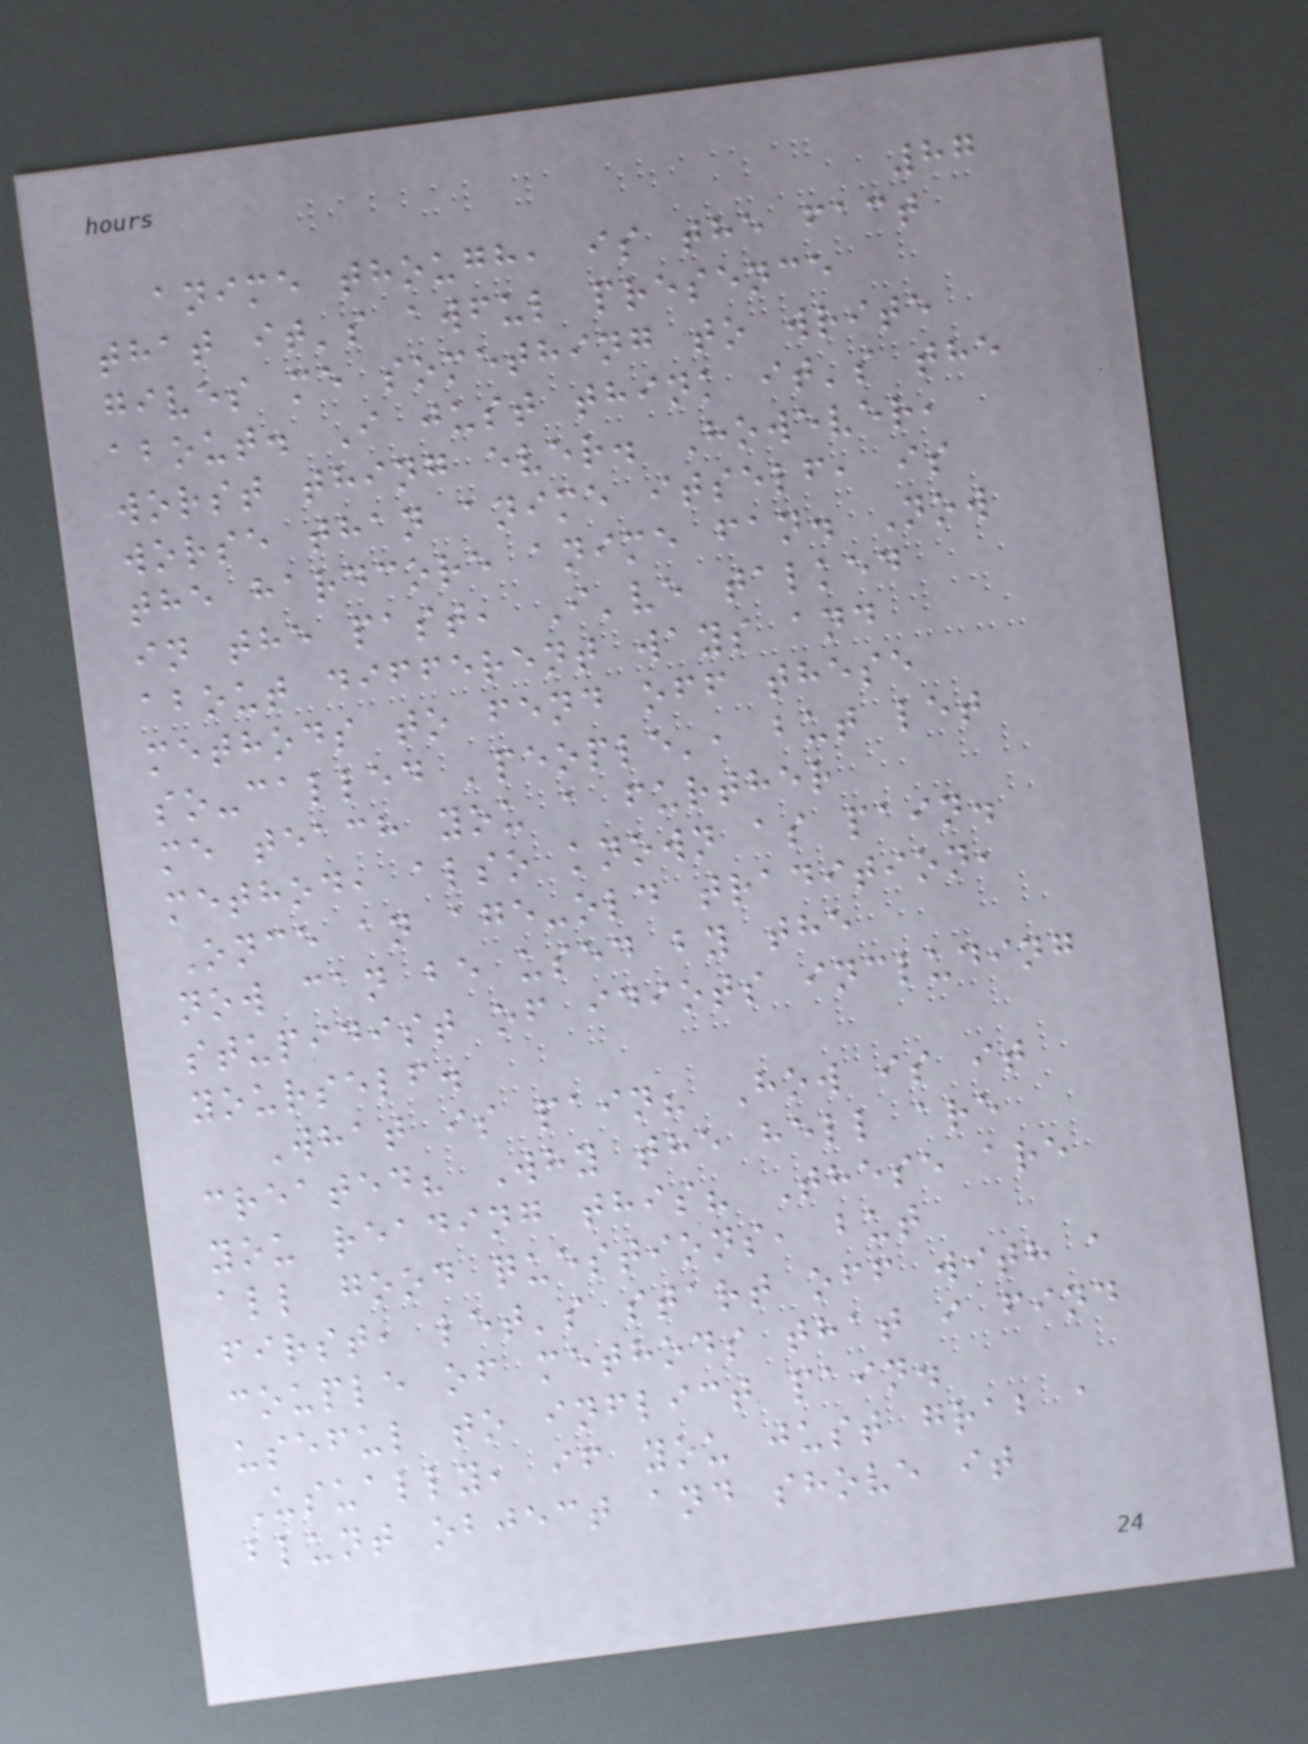87
anime though, is the fact
that it's awful presence
gives me something to write
about. I just think it's the
worst thing ever. However,
worse than anime itself, is
the hardcore anime fan. Now
in the past, I've talked
about different ways and
methods to fend off these
so-called 'people', but let
me teach you a further
method, also known as pain.
Once an age-old tradition,
now can be used by the
stupidist of idiots including
yourself.
What is pain? How is it
created? Why the hell are
you reading this? These are
all good questions, but
first, let's start off with a
couple of methods that i find
useful to inflict pain.
Usually, if you just grab a
blunt object and shove it
